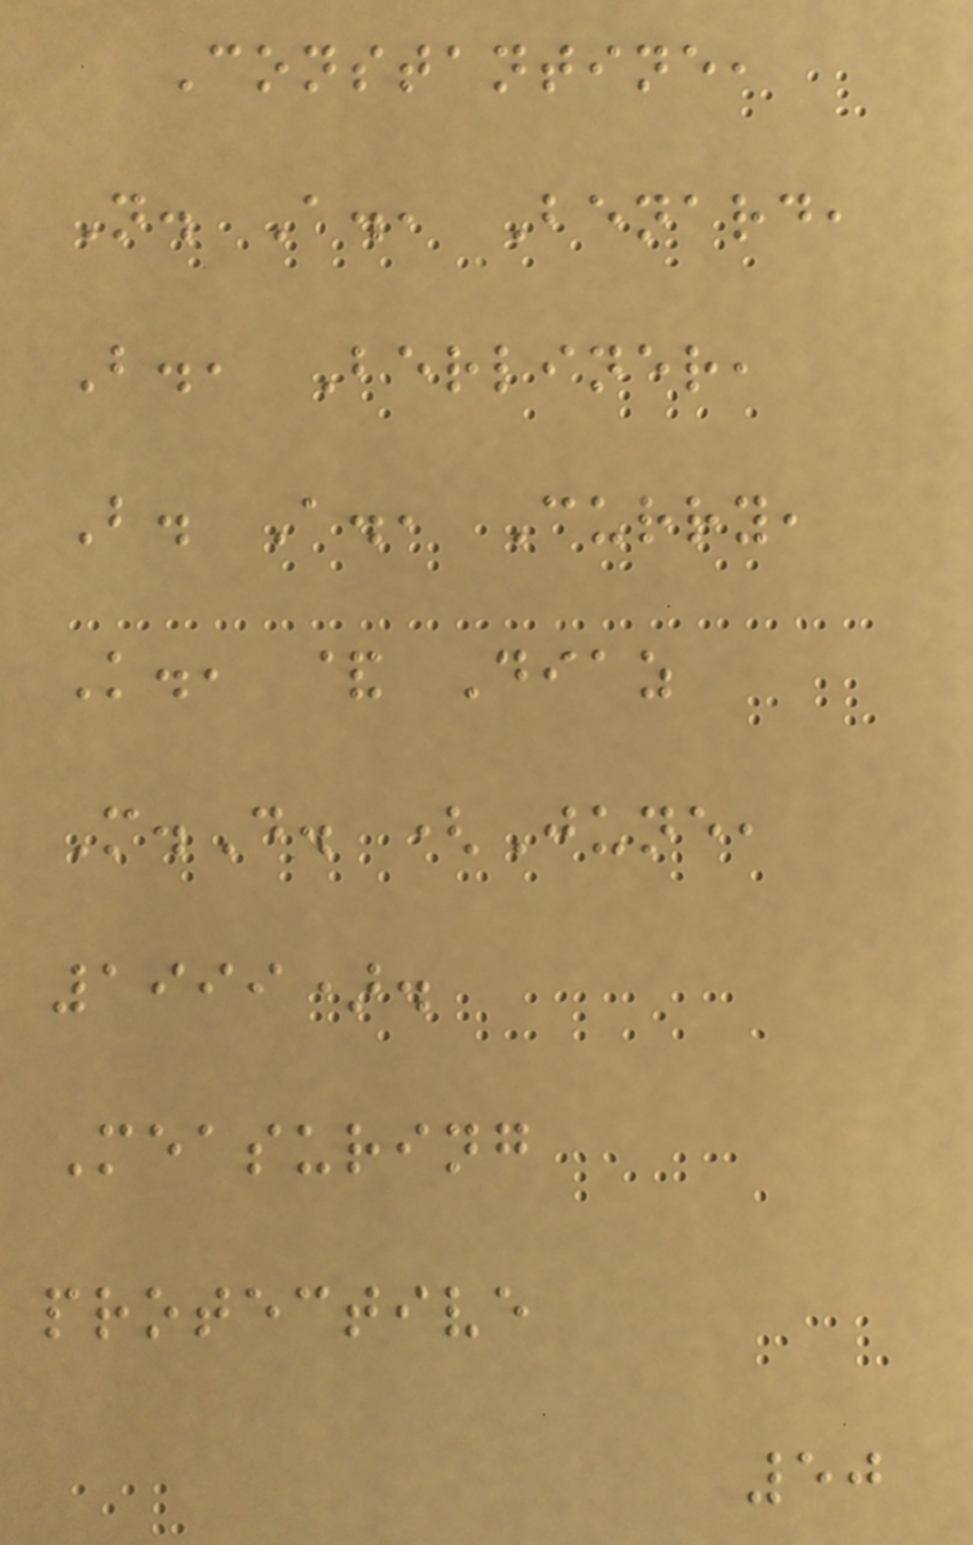Constantine,
N. A., Benard,
B., Berliner,
B. A., Curry,
K., & Diaz
M.D. (June,
1999).
Measuring
protective
50
